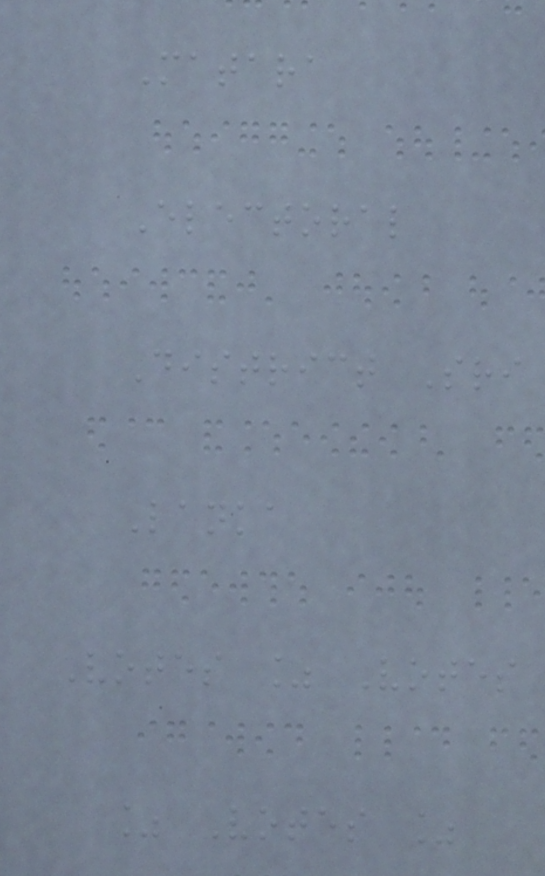Matara
Electoral
District Sri
Lanka
Votes % Votes
% Votes %
